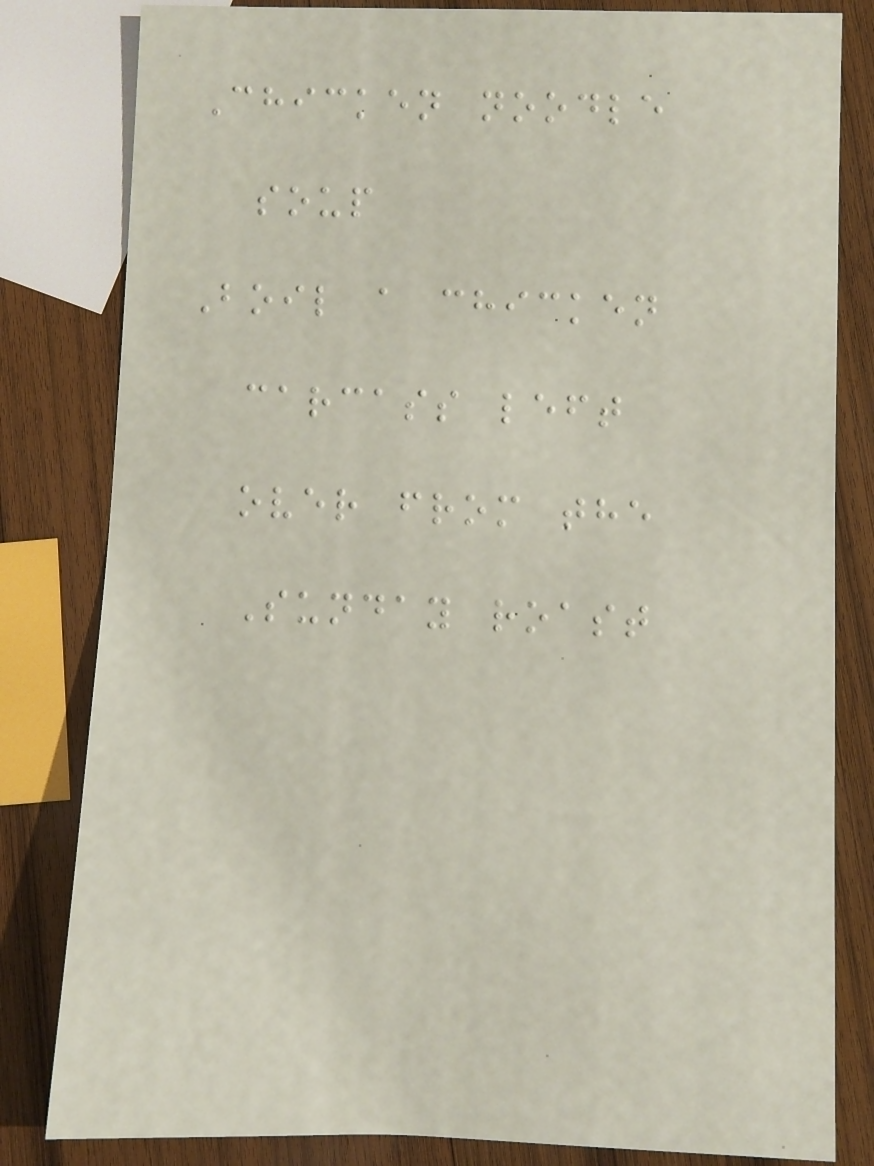Chicken noodle
soup
Boil a chicken
carcass left
over from the
Sunday roast
